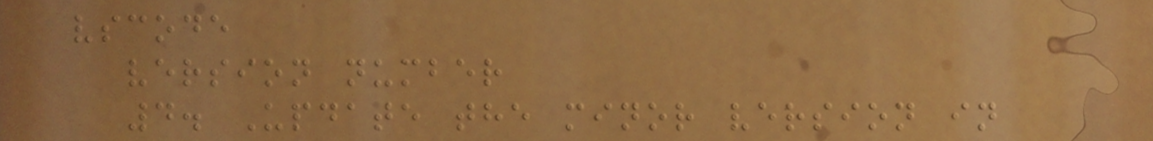vscode
version number
4. Update the minor version in
